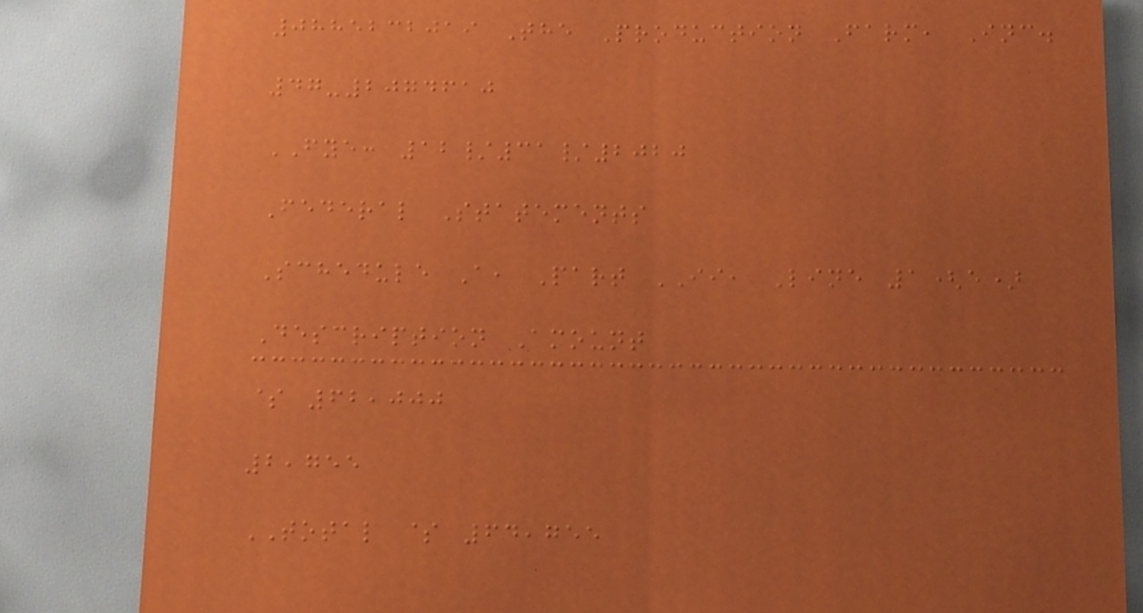0885232019 The Production Farm, Inc.
47-2074610
FYE: 12/31/2020
Federal Statements
Schedule A, Part II, Line 1(e)
Description Amount
$ 62,000
2,755
TOTAL $ 64,755
